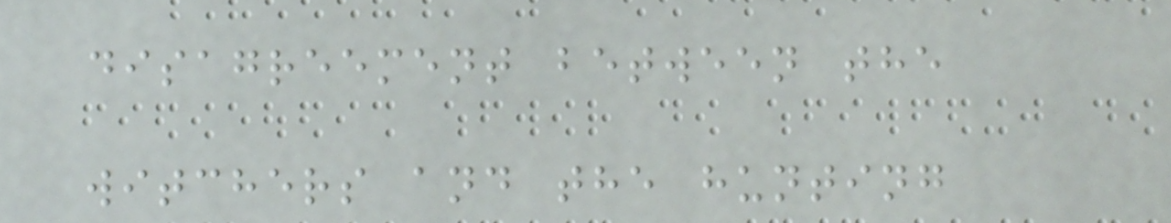disagreement between the
witchers and the hunting
